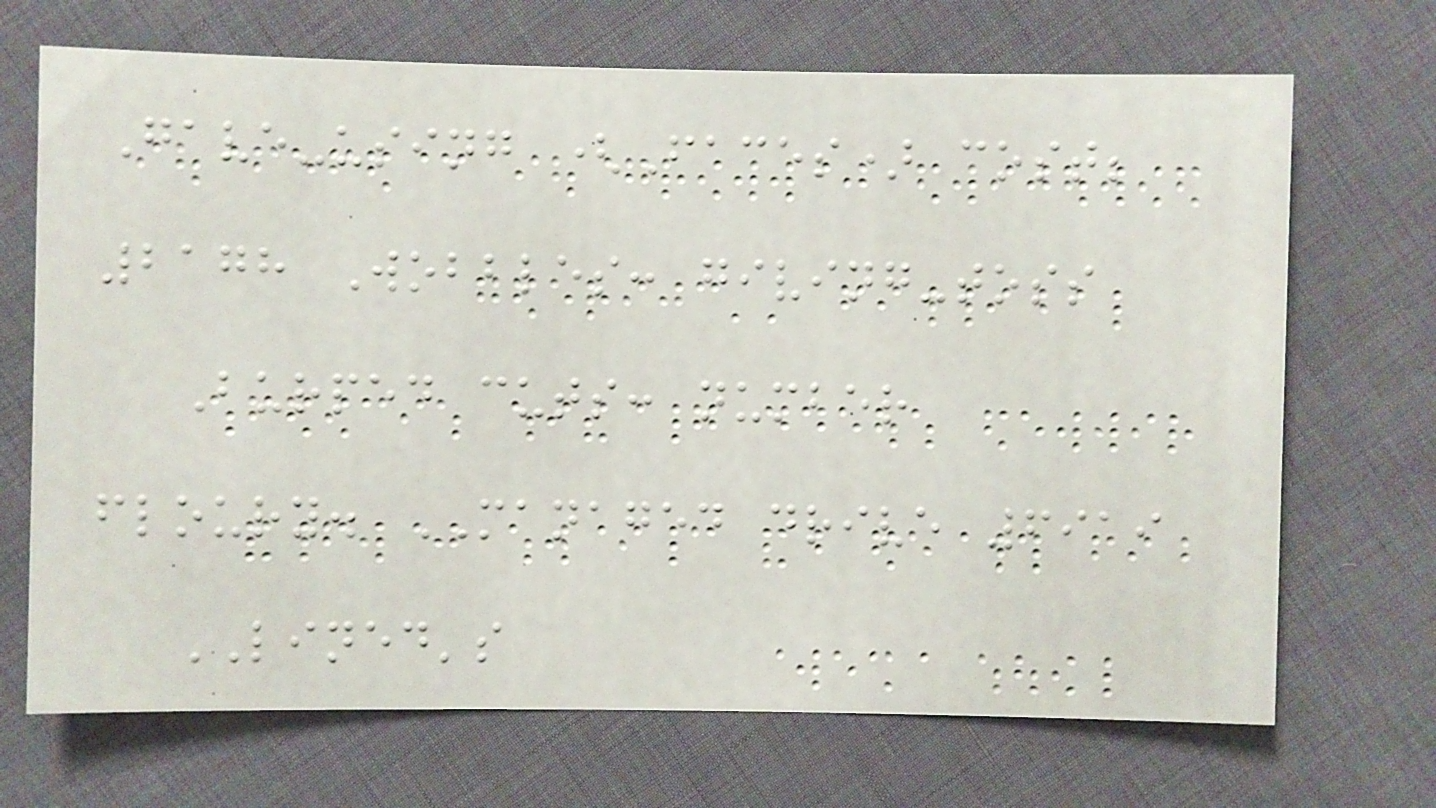Gave-using (Faces) cost;
2178 Wobbles: giving-toss
Burped cuts: number
floury. MANAGED drive 6919
LINED's
